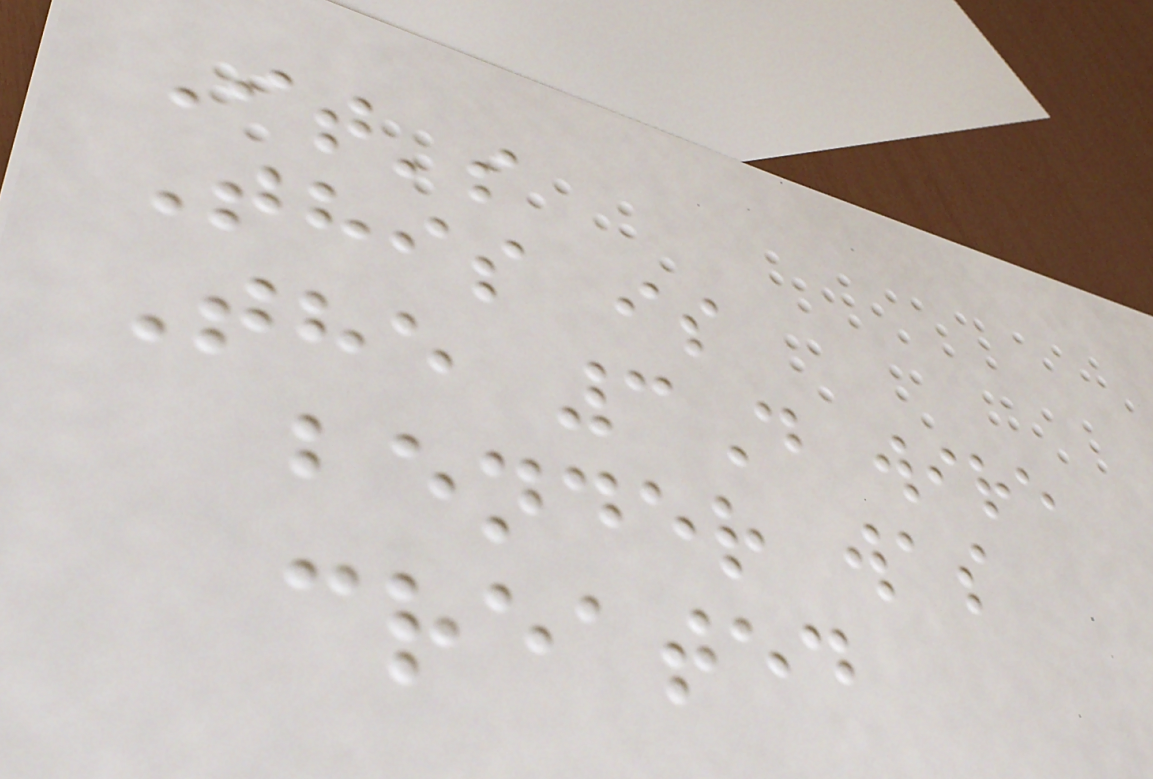It's
This is
The 3D wire
bender was
created
